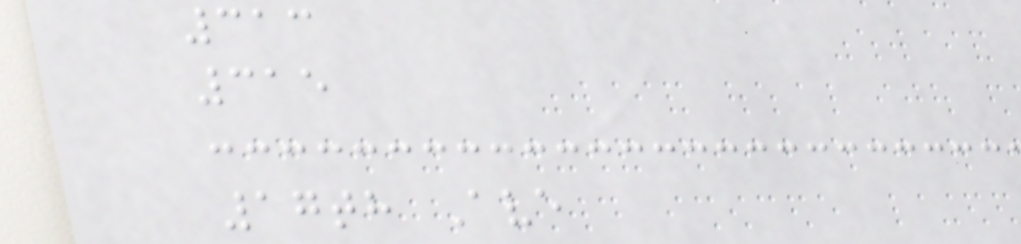313
315
17th Ave
